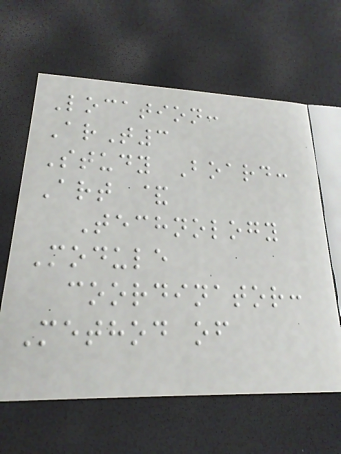Location:
ArT3
Study Board:
Art &
Technology
Module
coordinator:
Method of
